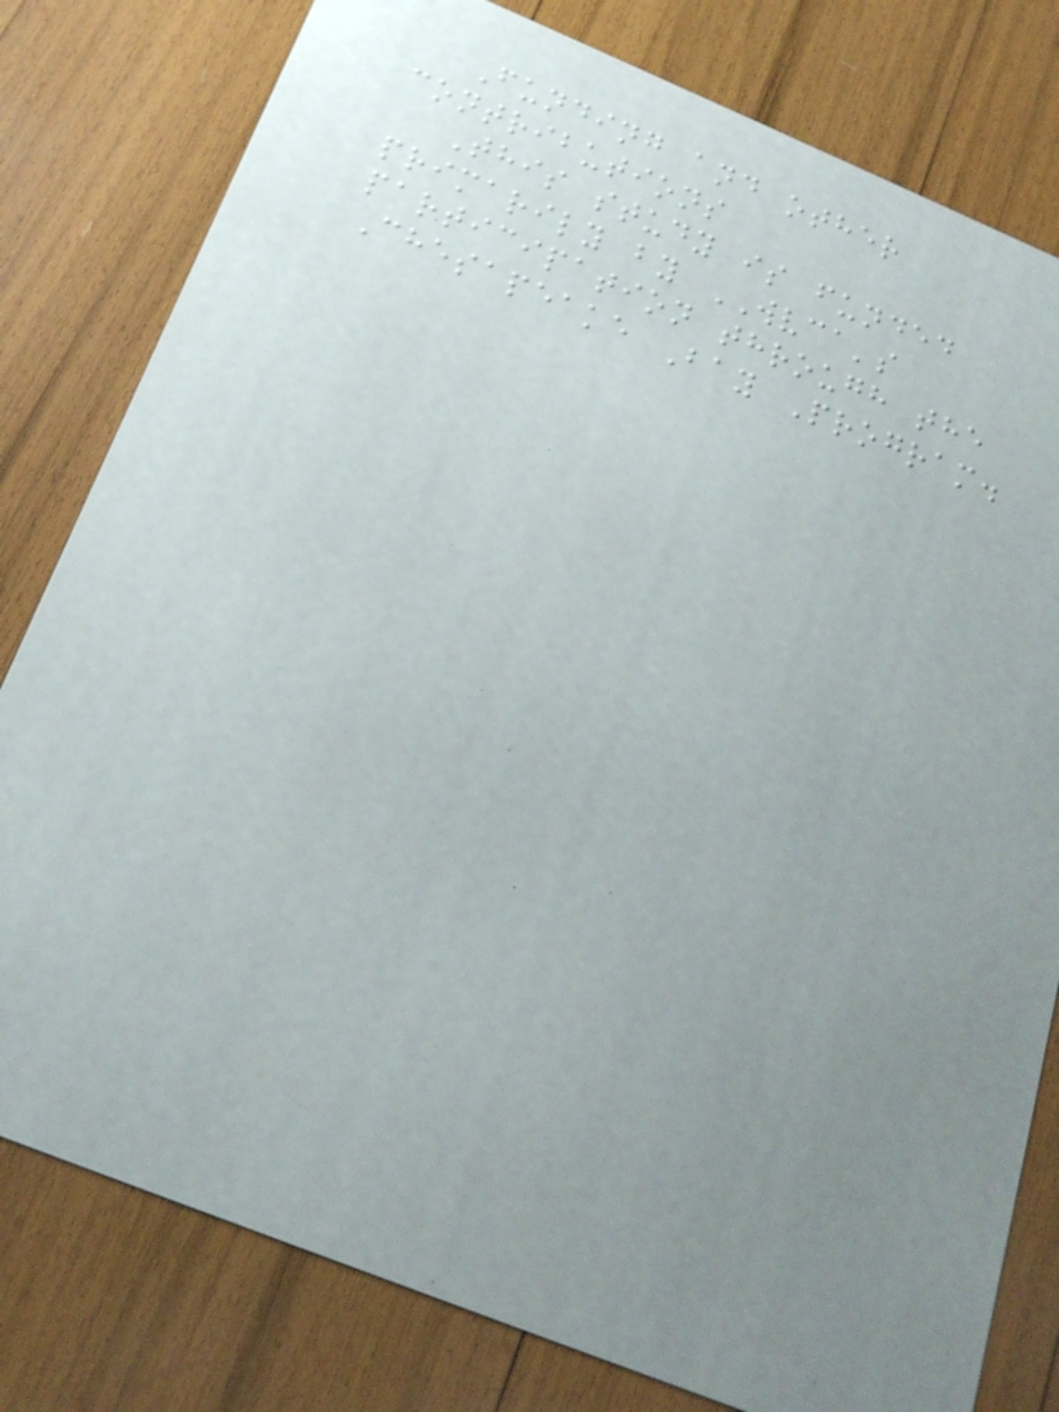Funding and other
contributions
This study is funded
primarily by WVCA's
participation through the
Chesapeake Bay Program.
